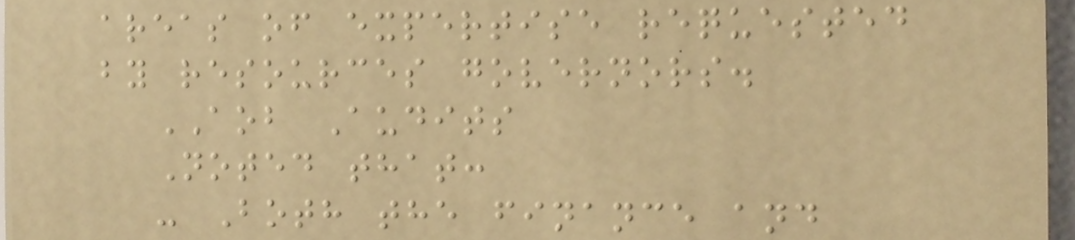areas of expertise requested
by resources governors.
AOB Audits
Noted that:
- Both the finance and
